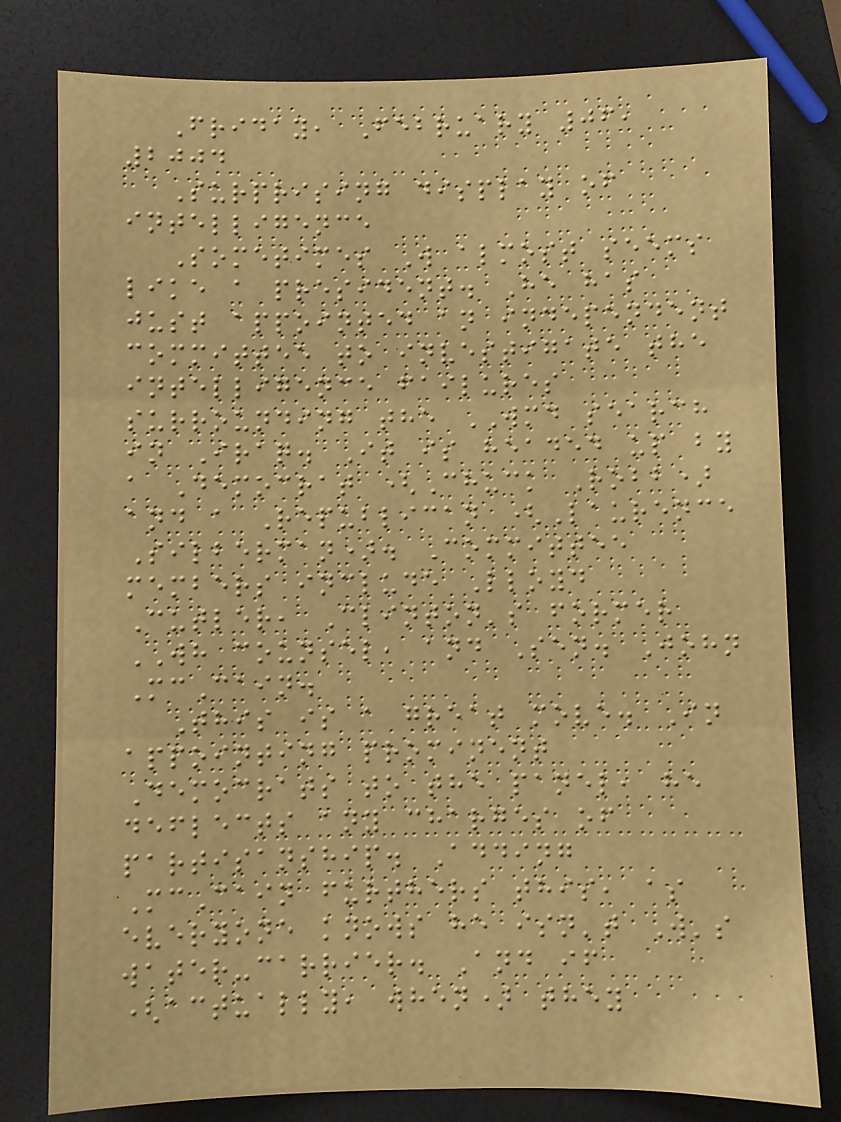Friday, February 06,
2004
Surprising display of
intelligence
Sometimes W almost seems
like a president. He has
just appointed an independent
committee to investigate the
intelligence failures
surrounding the WMD search
in Iraq. It is headed up by
a Democrat (Chuck Robb)
and a Republican (Laurence
Silberman). Committee
members include Lloyd
Cutler, Clinton's former
WH counsel, and Sen. John
McCain.
This is a great move. In
appointing prominent
Democrats to the panel, he
deflects any charges of
partisanship. Adding
McCain furthers this, as
everyone knows he isn't W's
water-carrier. And if
(actually, when) they
